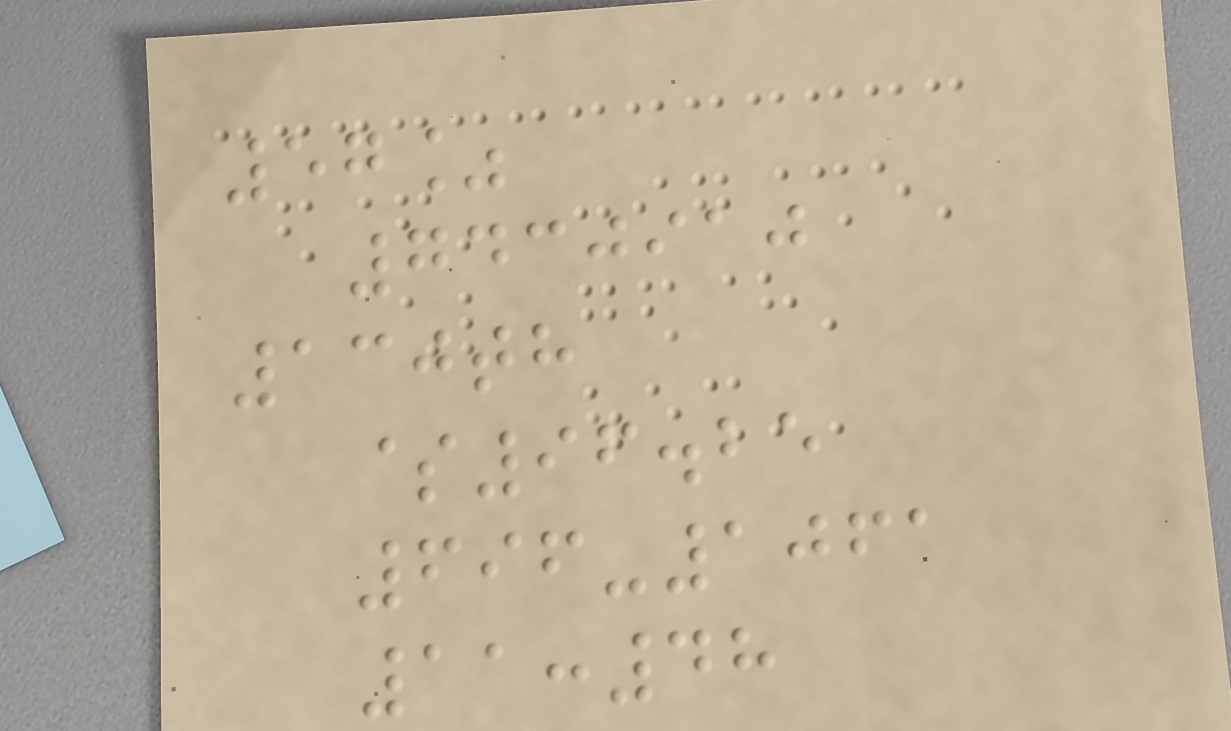57%
7430910
130th
$96.25
696-1061
11:48
